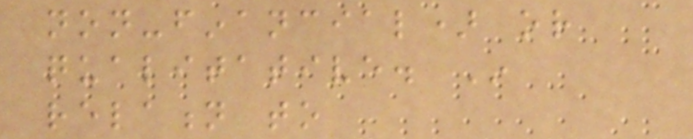non-financial) or
qualitative. In
relation to
